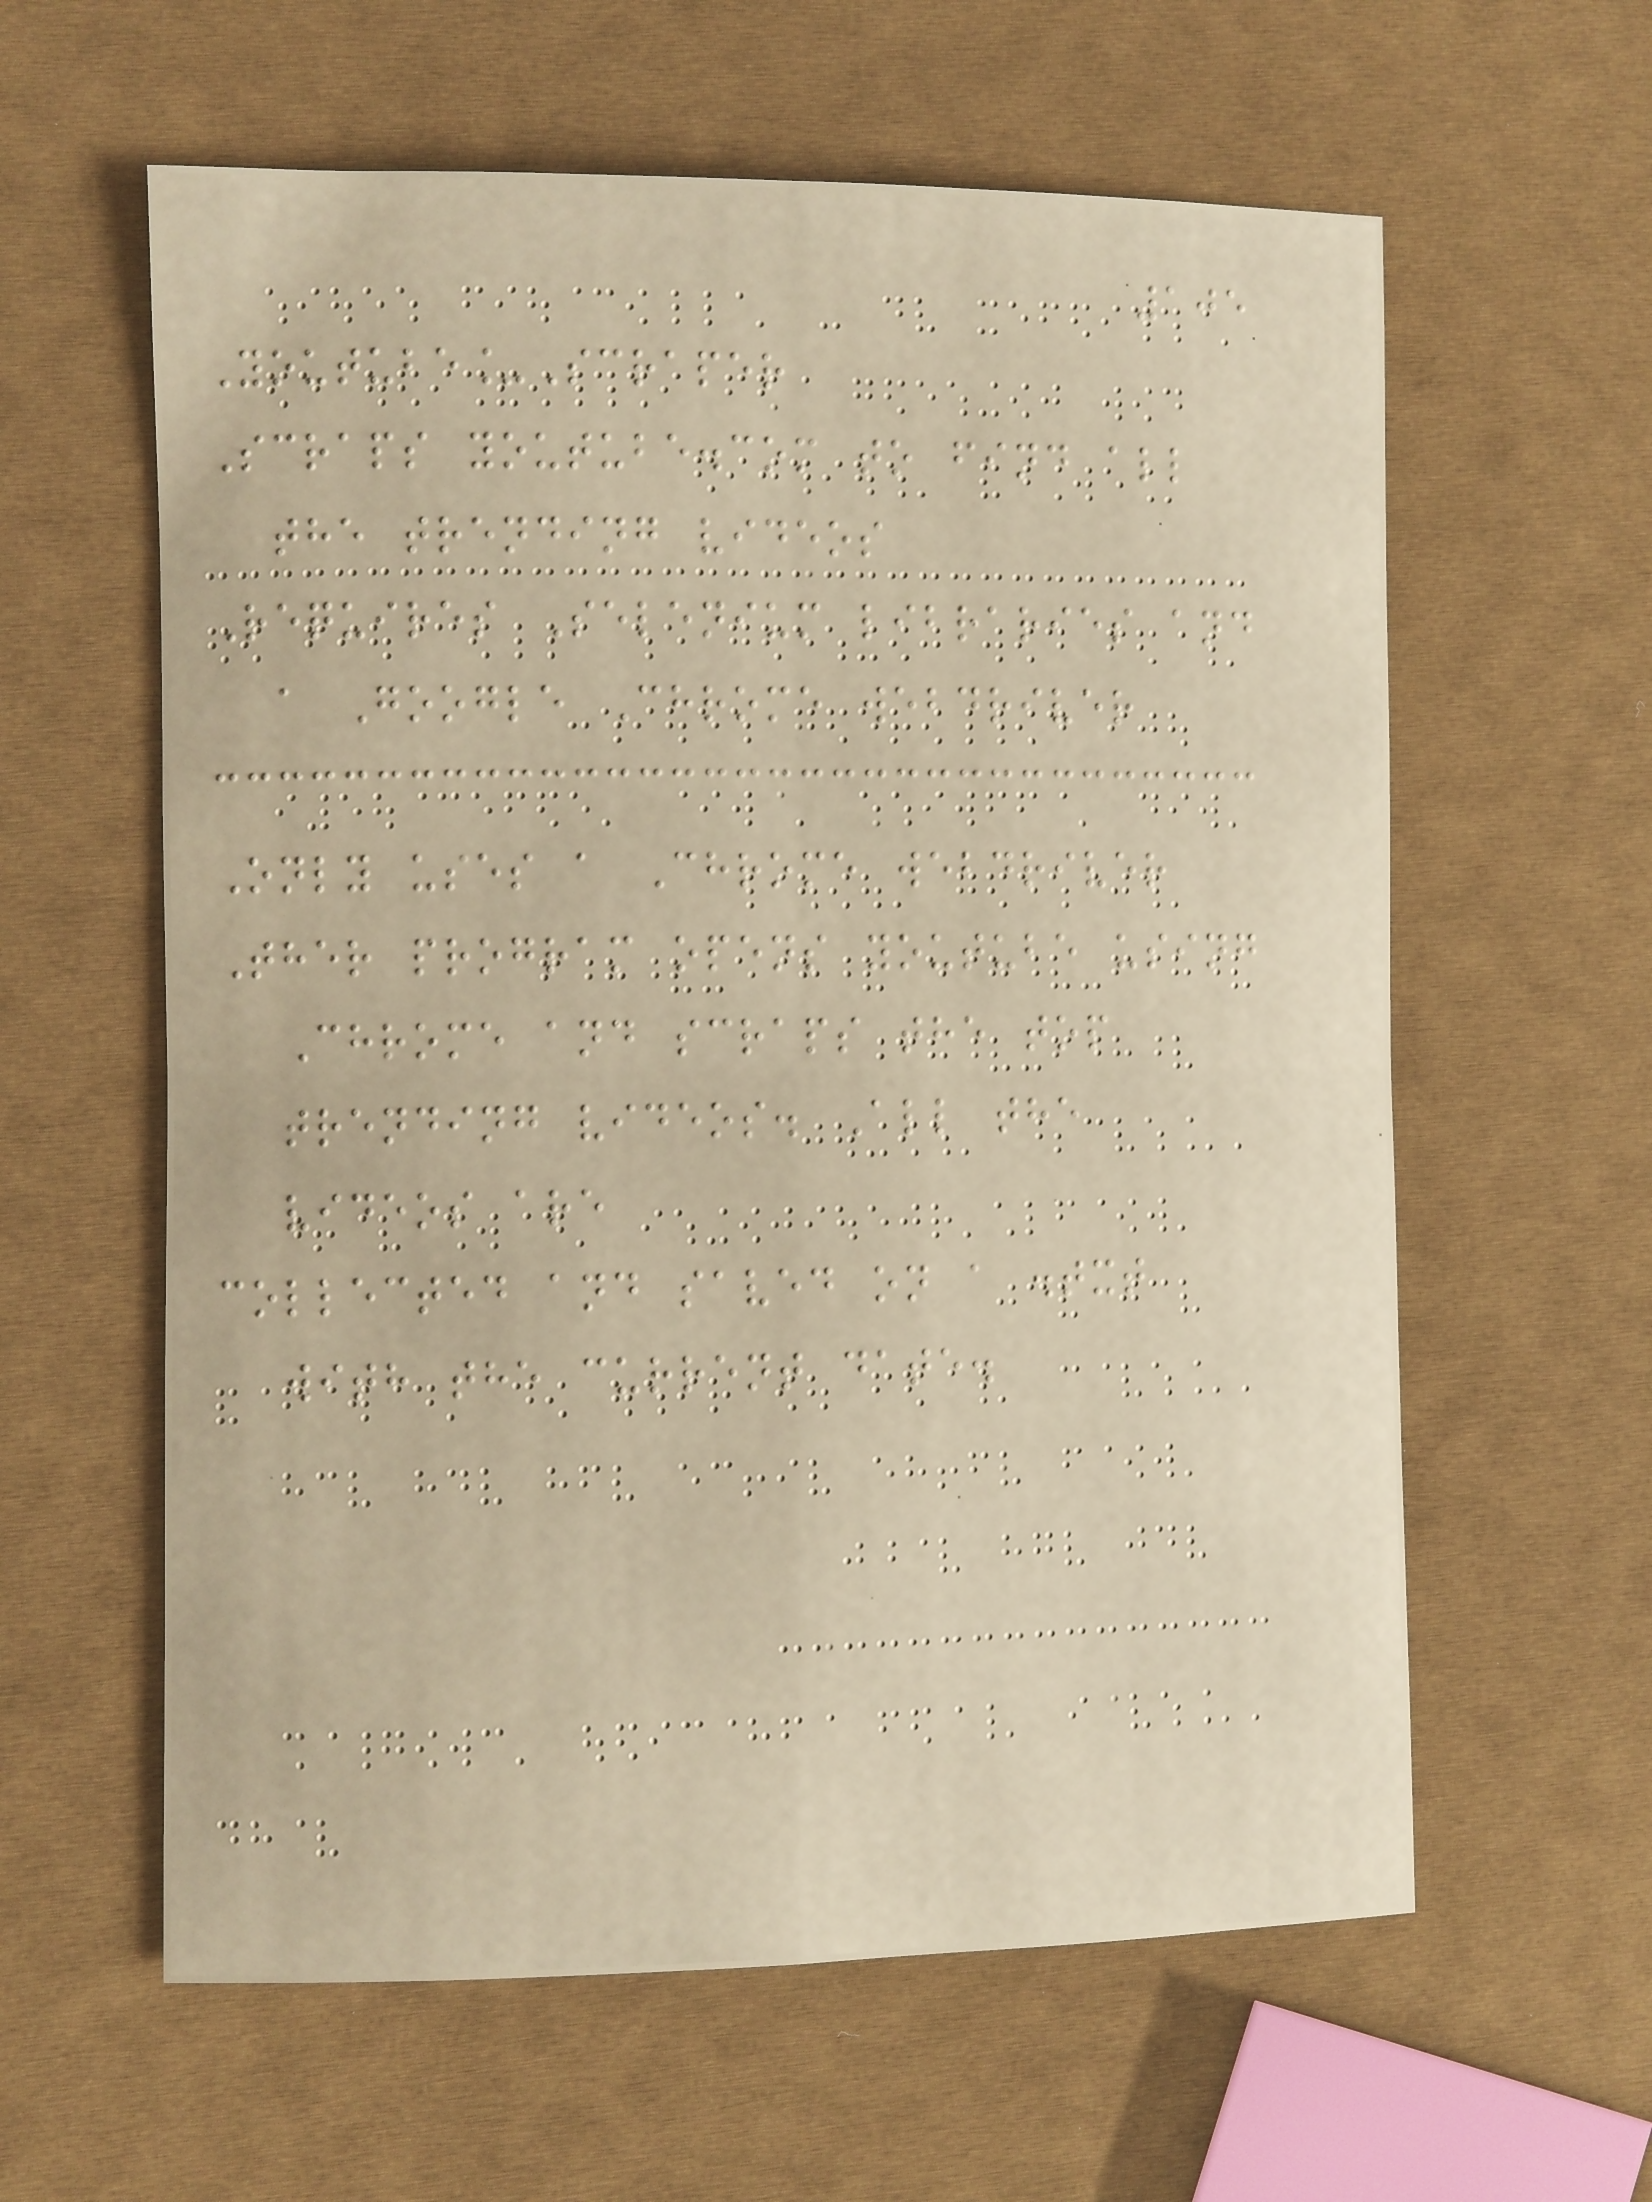105
Youtube_Scraper
Scraps youtube.com to find all
the trending videos
Requires Selenium libraries and
a Google Chrome webdriver
Only uses a Chrome webdriver
Ther program opens youtube using
Chrome and scraps the top
trending videos. All the
videos are
collected and saved on a .txt
with the current date.
